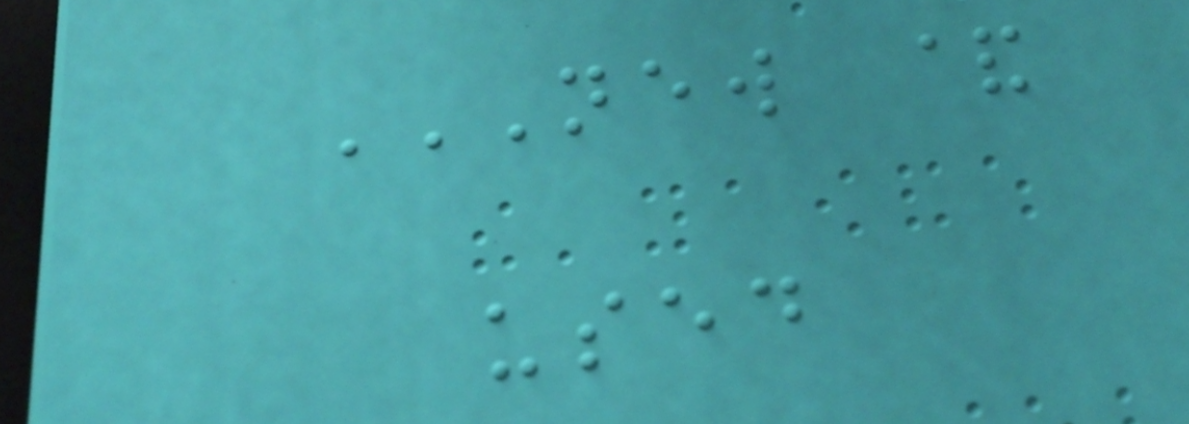NEW &
USED
